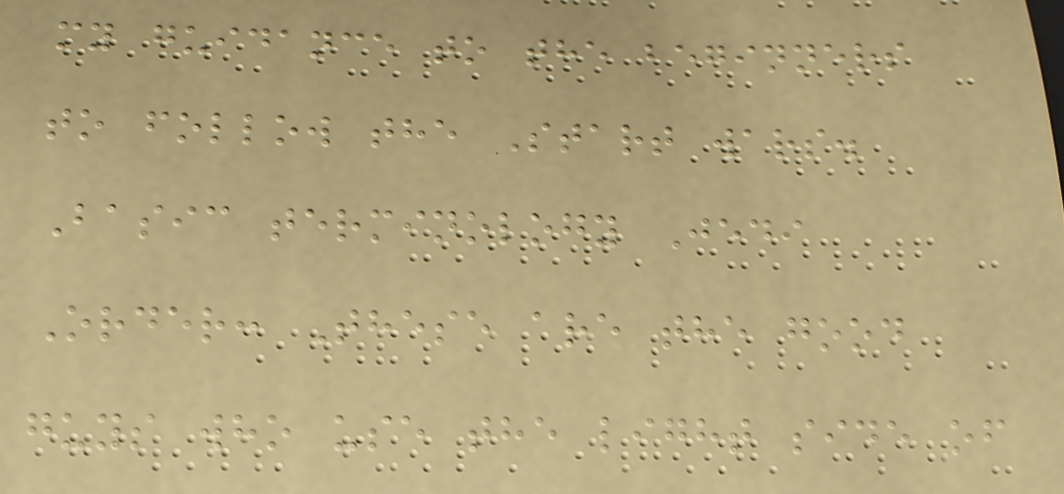my guidance to the beginners
to follow the Start wars.
Basic terminology Jedi
Order: These are the good
guys who use the light side of
